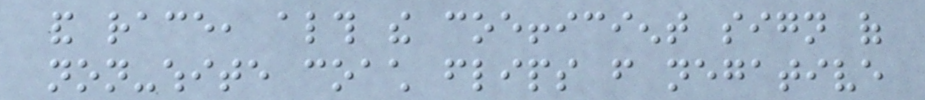and race, although the coefficient sign of
non-white coach flips from negative
